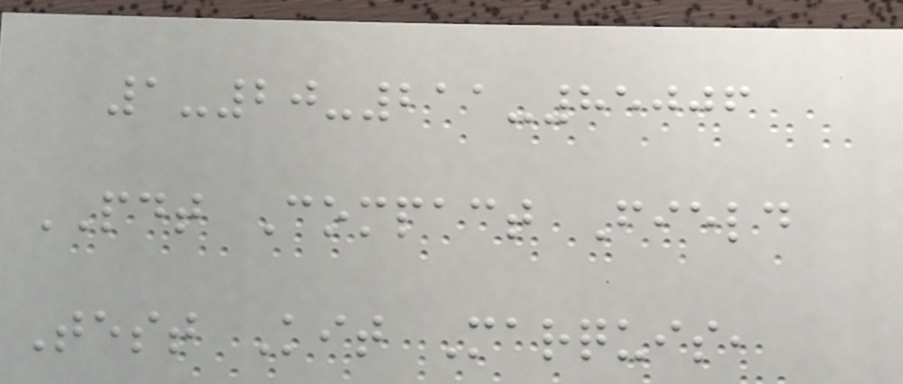1-20-211-85006
PDT Compact Field
Test Kit Marquis,
